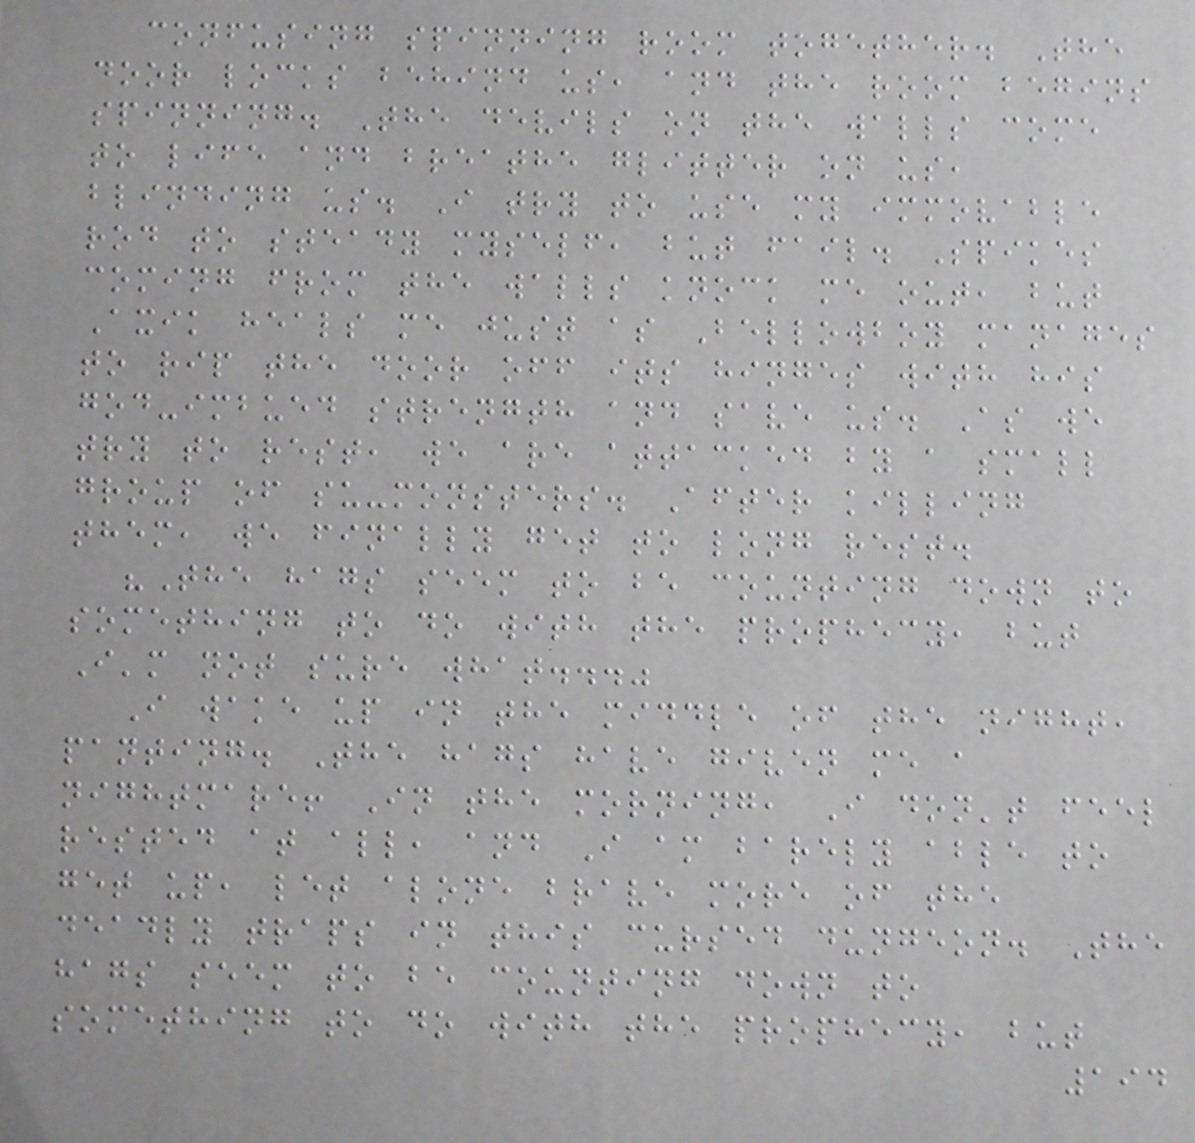confusing spinning room together. The
door locks behind us, and the room begins
spinning. The devils on the walls come
to life and breathe glitter on us,
blinding us. I try to use my immovable
rod to steady myself, but fail. Spikes
coming from the walls knock me out, but
Axik heals me just as Bellowboy manages
to rip the door off its hinges with his
god-imbued strength and save us. As we
try to rest, we are attacked by a small
group of su-monsters. After killing
them, we finally get to long rest.
"The hags seem to be counting down to
something to do with the prophecy, but
I'm not sure what..."
I wake up in the middle of the night,
panting. The hags have given me a
nightmare! In the morning, I don't feel
rested at all, and I am barely able to
get up, let alone brave more of the
deadly traps in this cursed dungeon. The
hags seem to be counting down to
something to do with the prophecy, but
194
